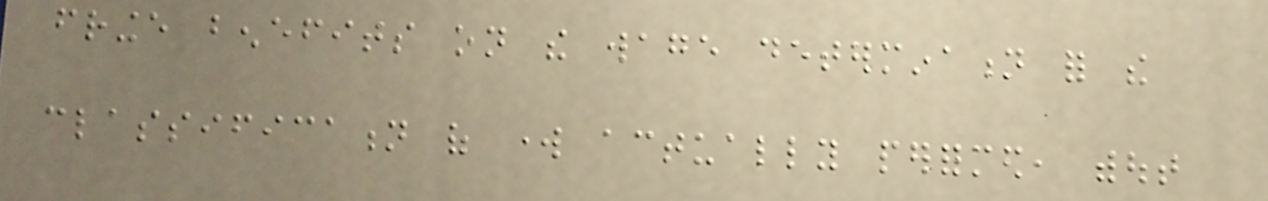fringe benefits on the wage determination for the
classification of work actually performed, without
